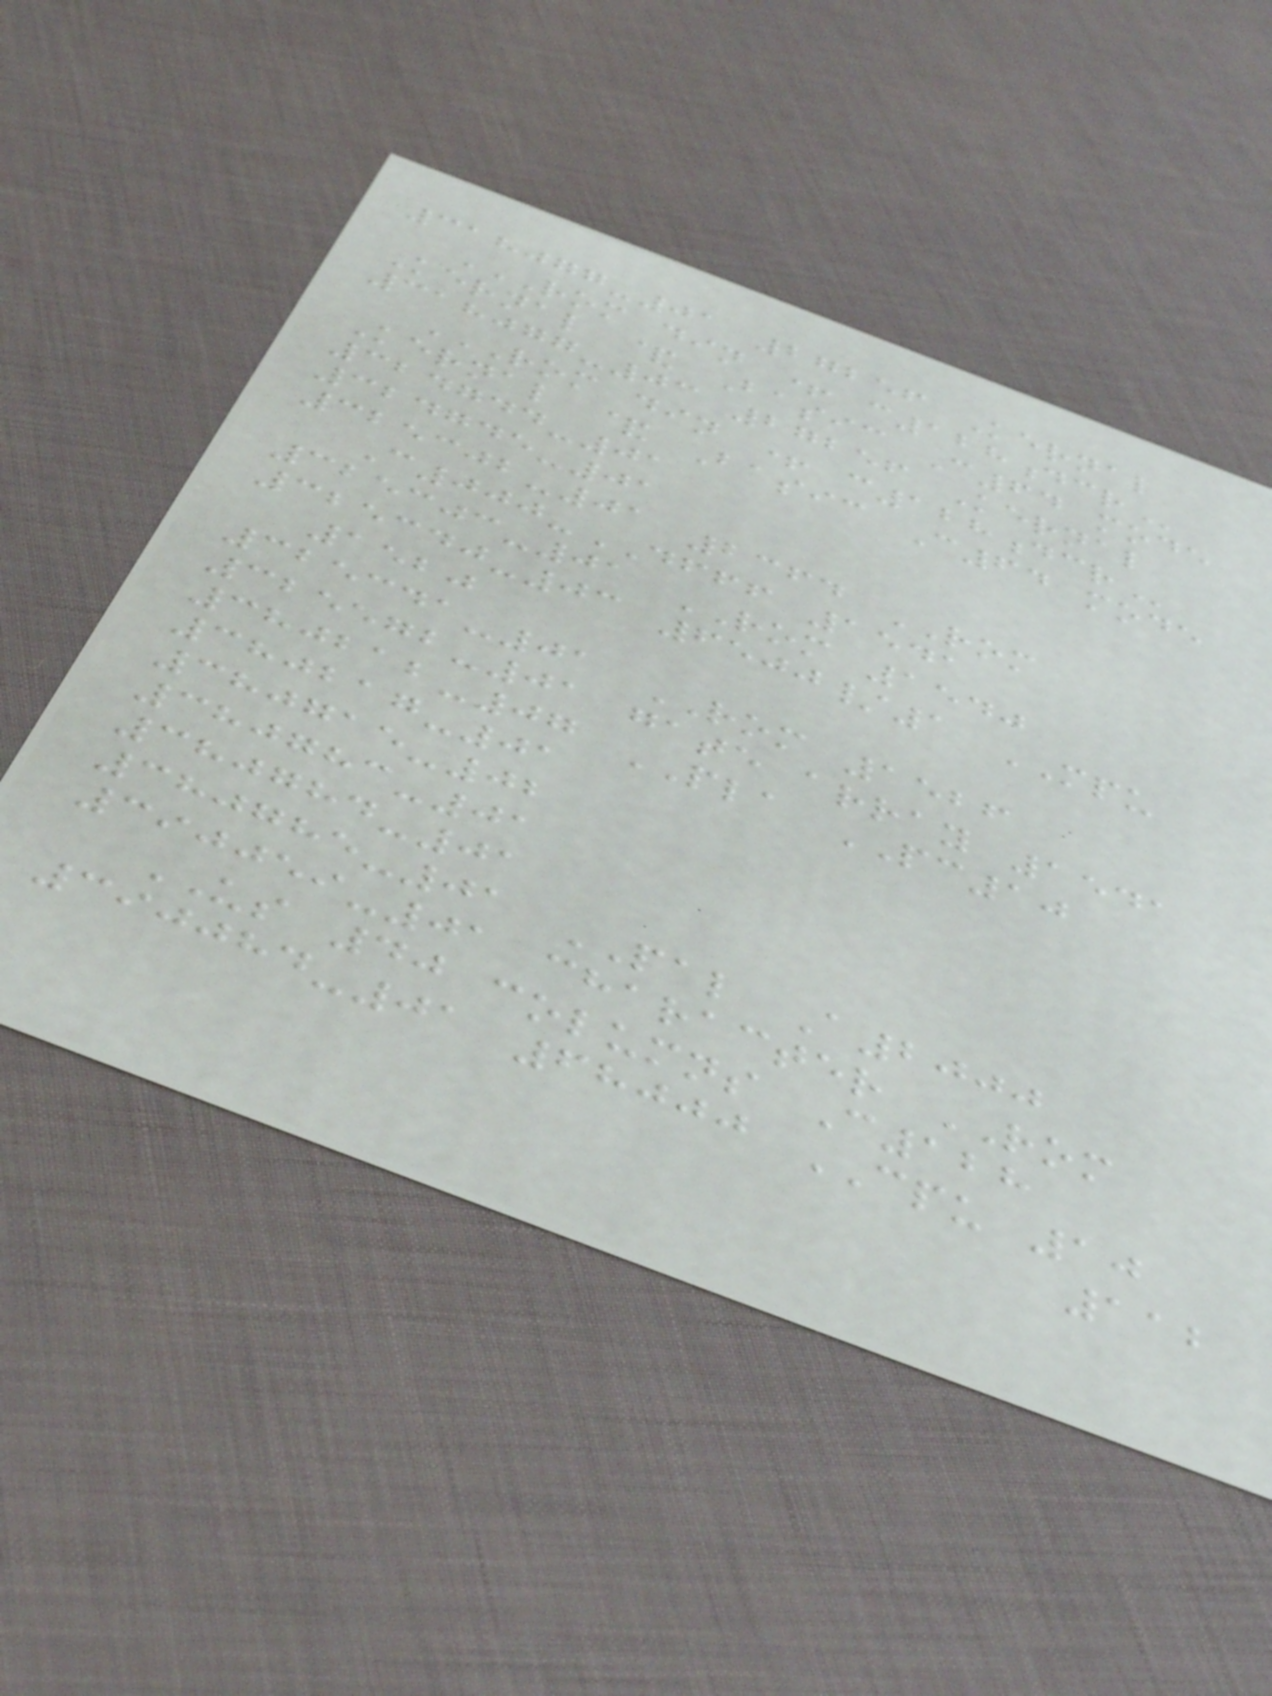318077-01 27256 Kernal
ROM DIN + C128DCR
Kernal & Basic C64 mode
318077-03 27256 Kernal
ROM DIN + C128DCR
Kernal & Basic C64 mode
324744-01
324745-01
325302-01 2364 ROM
C000-DFFF 1541
325303-01 ROM 1540
325340-03 6500/1 MPU
1520
325341-01 ROM 1526
325572-01 gate array 1541
380212-07 PLA PC10
380217-01
380715-02
380783-01
380784-01
380785-01 PAL A2000
390059-01 character ROM
US 40 columns C128
390084-01 68000 CPU 10
112
